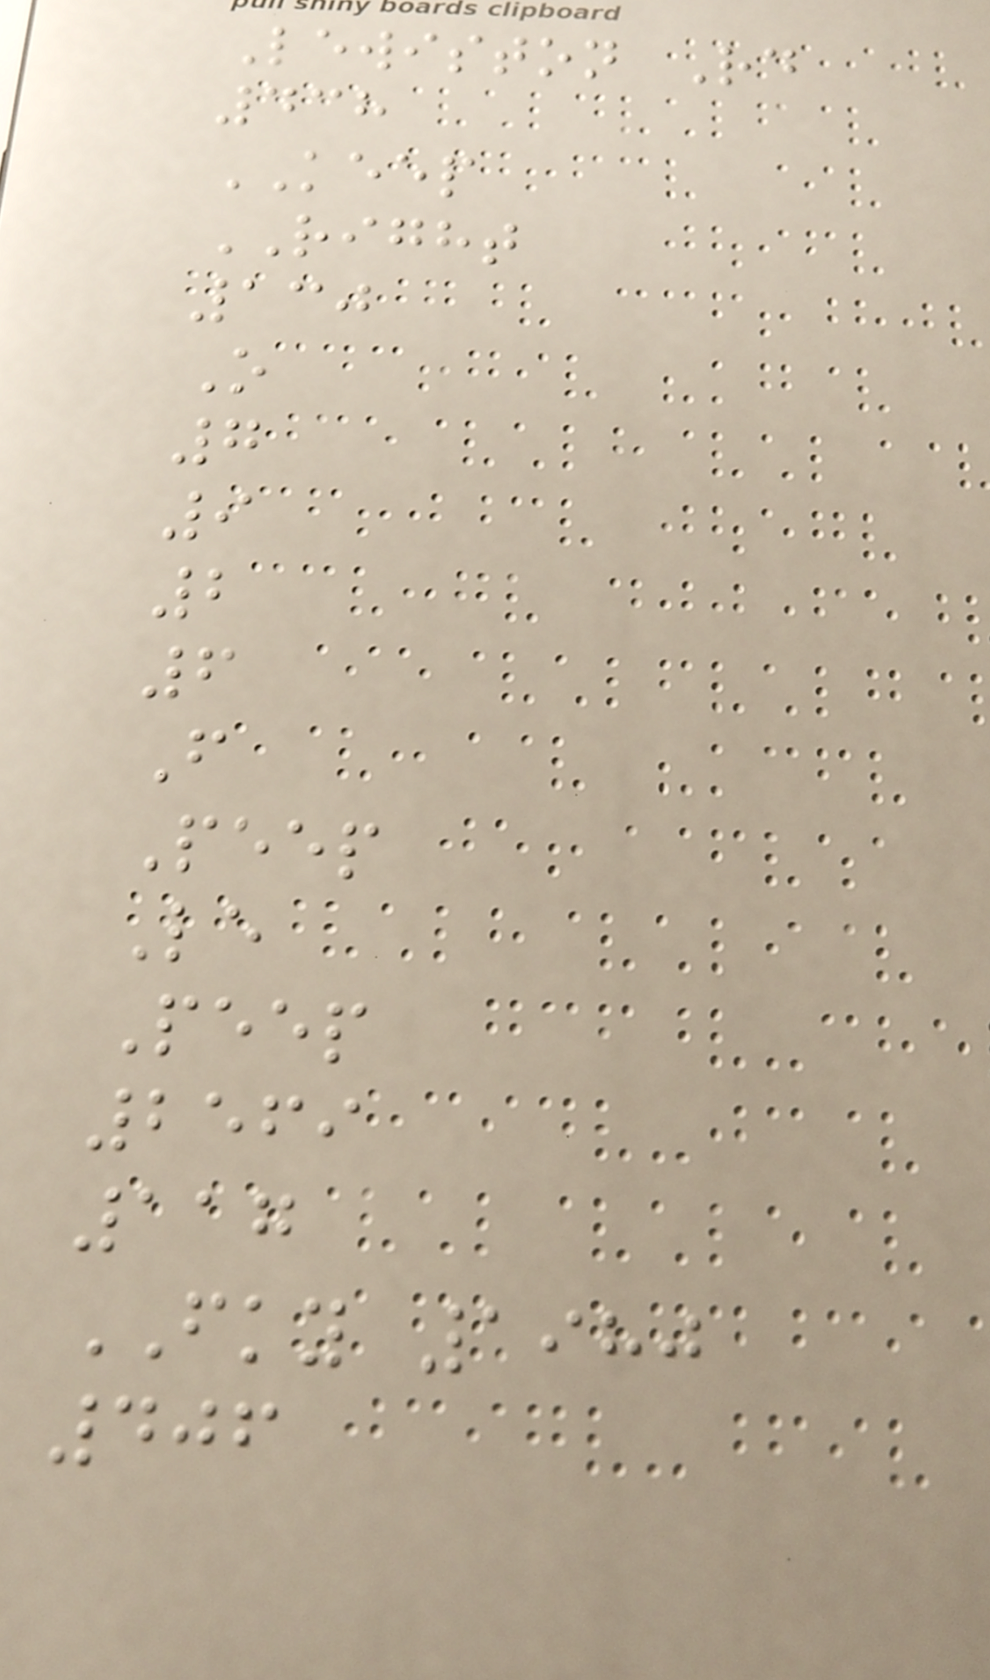Lewiston Rd
438
KEEP
RIGHT
130
O
7
9
2
6
F
Peep
Le
Peep
2569
117
FKY 1980
406
